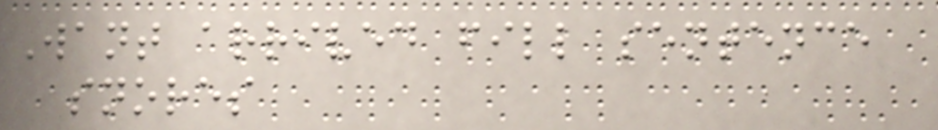Want arrived fill sentence
snores
